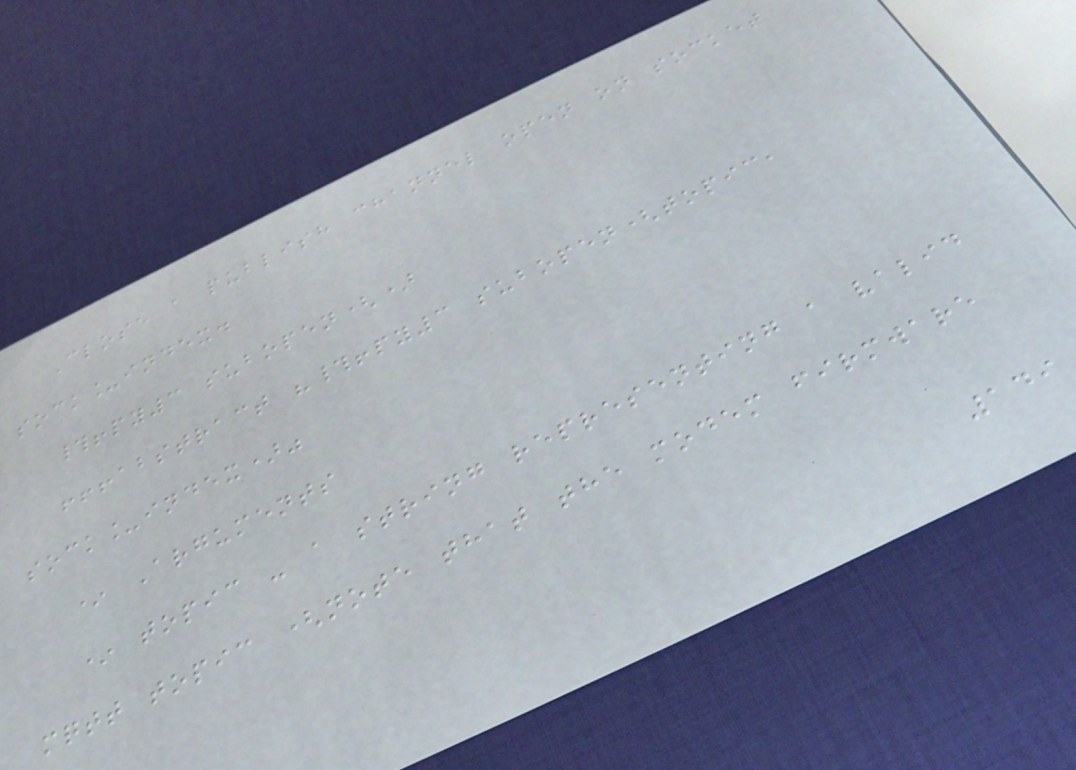Close a publish channel open on socket
sock_index.
#!py3 subopen()
!!!abstract "#!py3 subopen(topic,
sock_index)"
* Arguments
* topic - a string representing a valid
mqtt topic (note that the modem firmware
149
